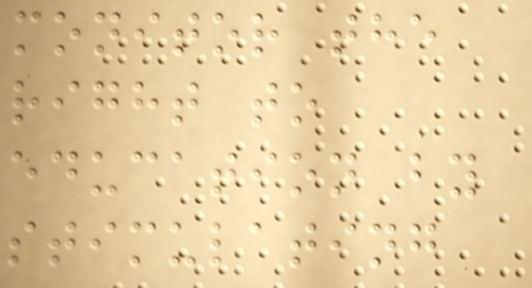monitor the
right to
education by
stimulating
